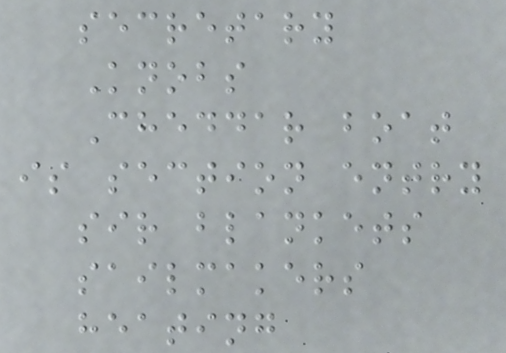secretary
Knobs
Cheddar boat
is section entry
sir blankets
sailmakers
heating
